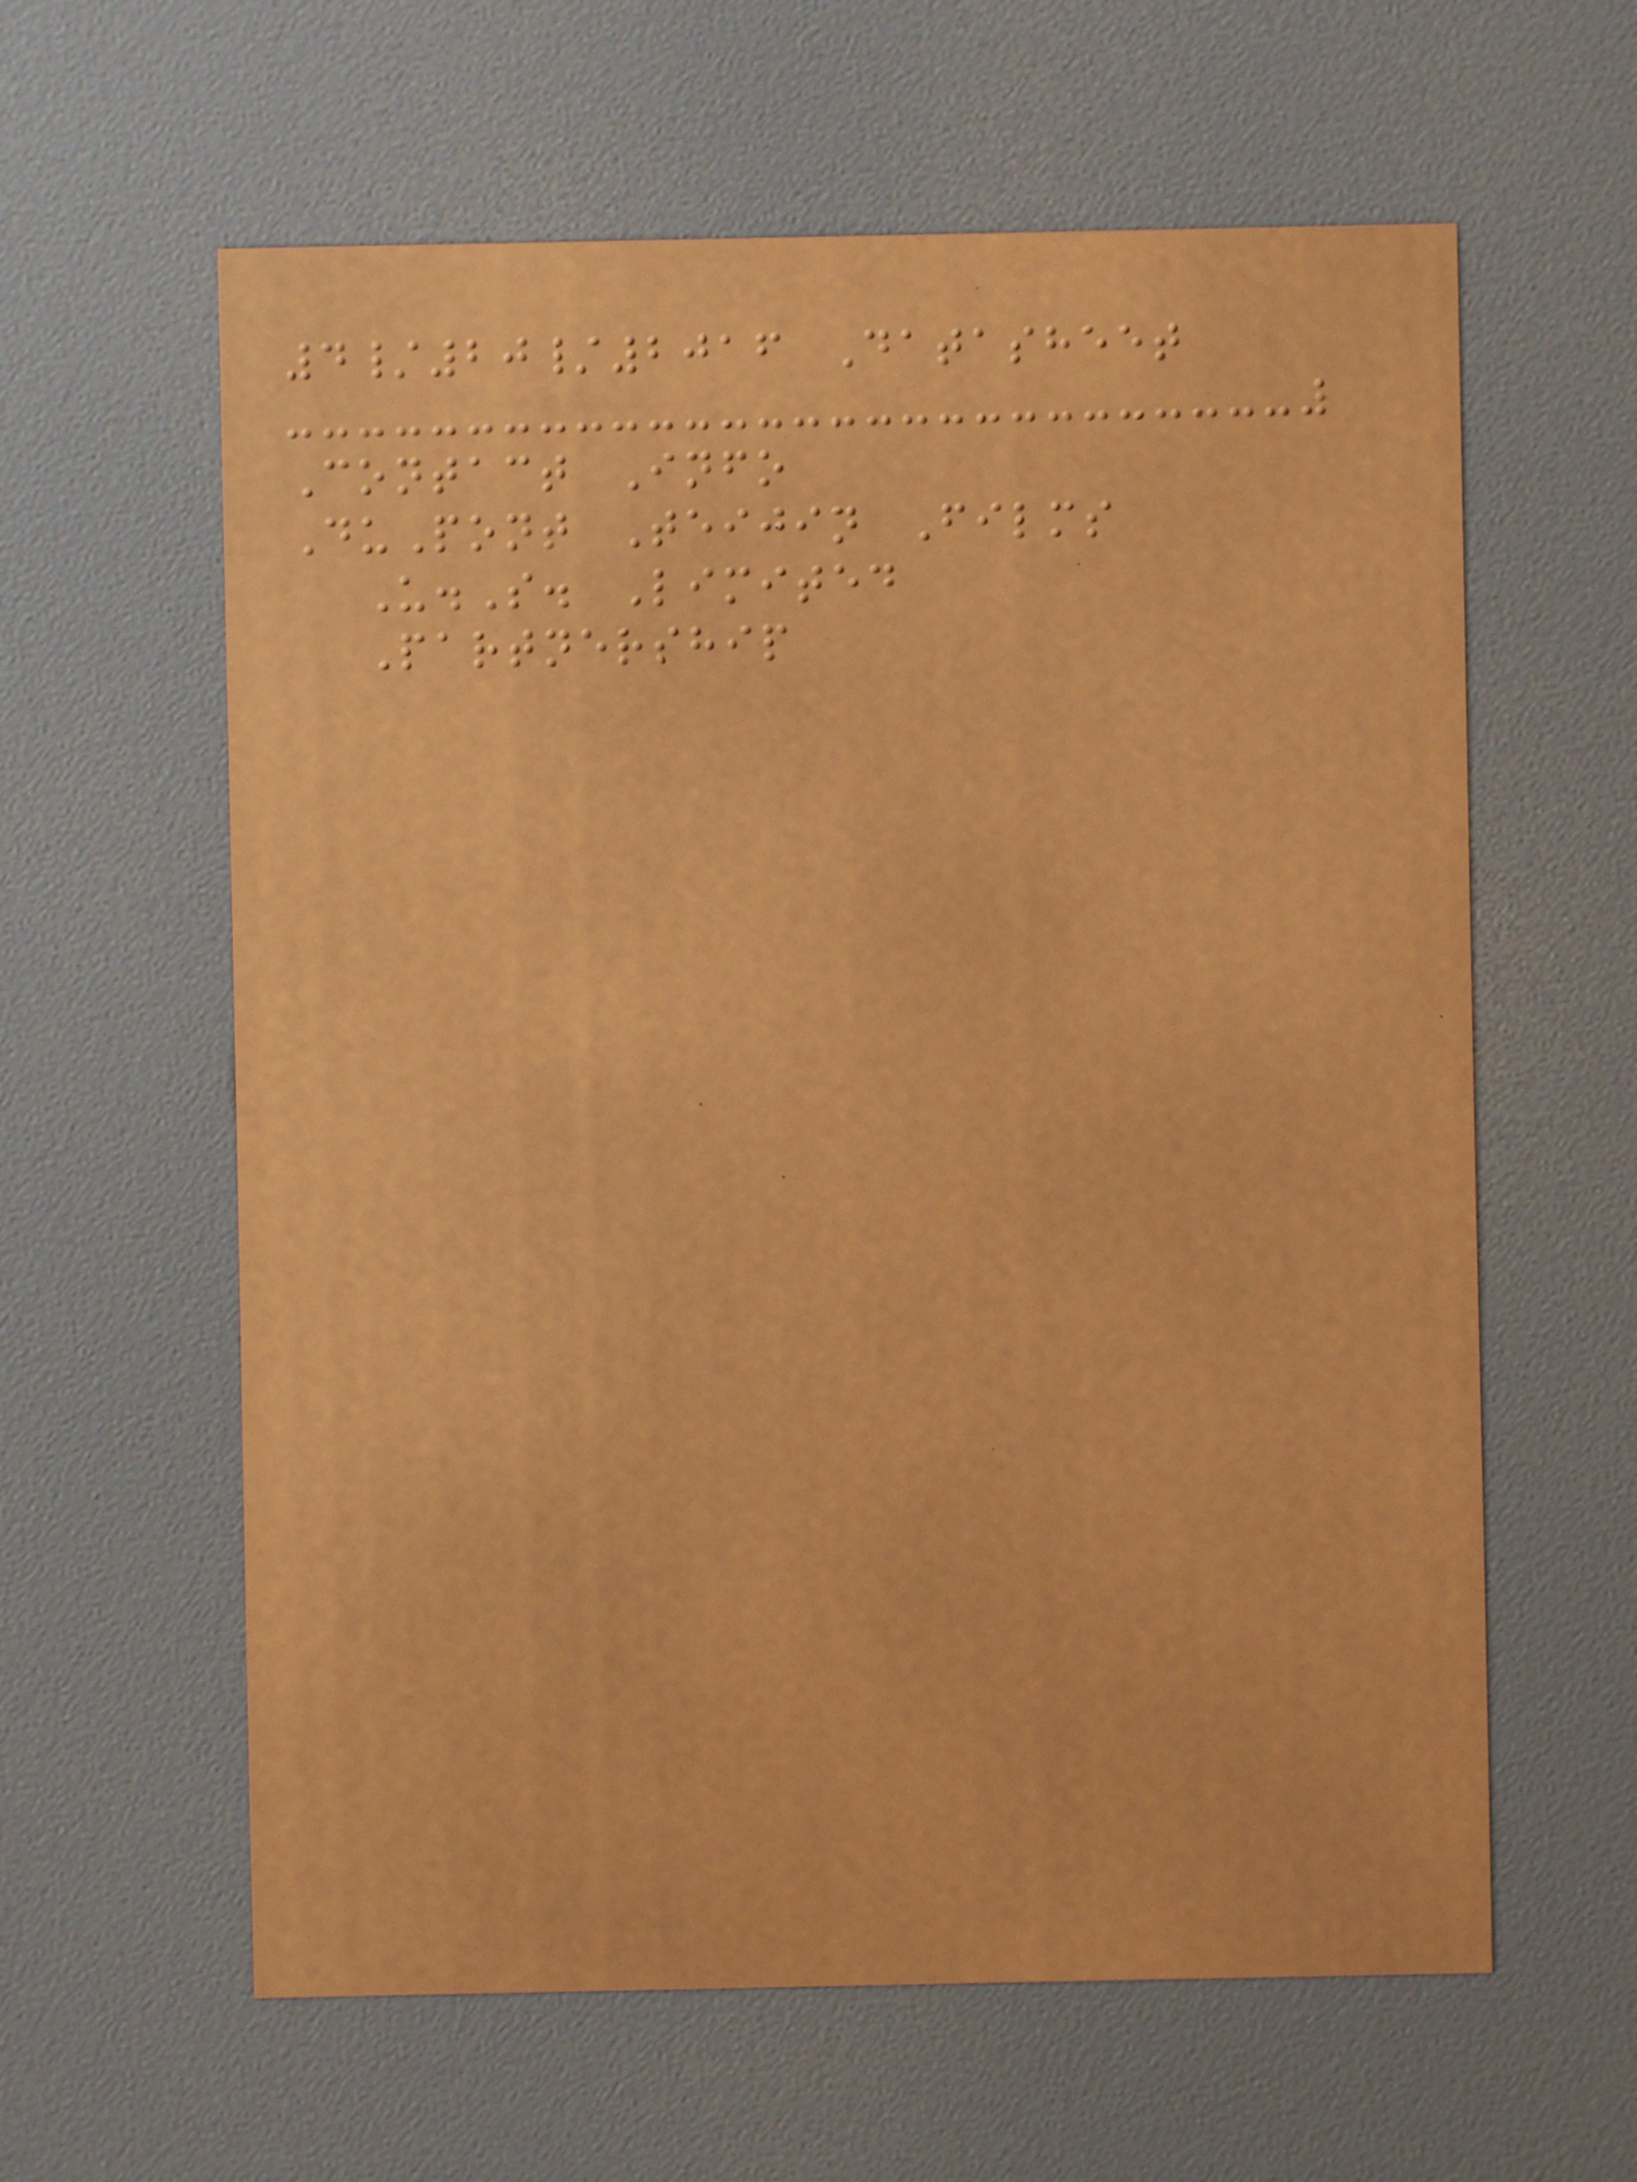4/20/2016 Datasheet
Contact Info
DuPont Teijin Films
U.S. Limited
Partnership
